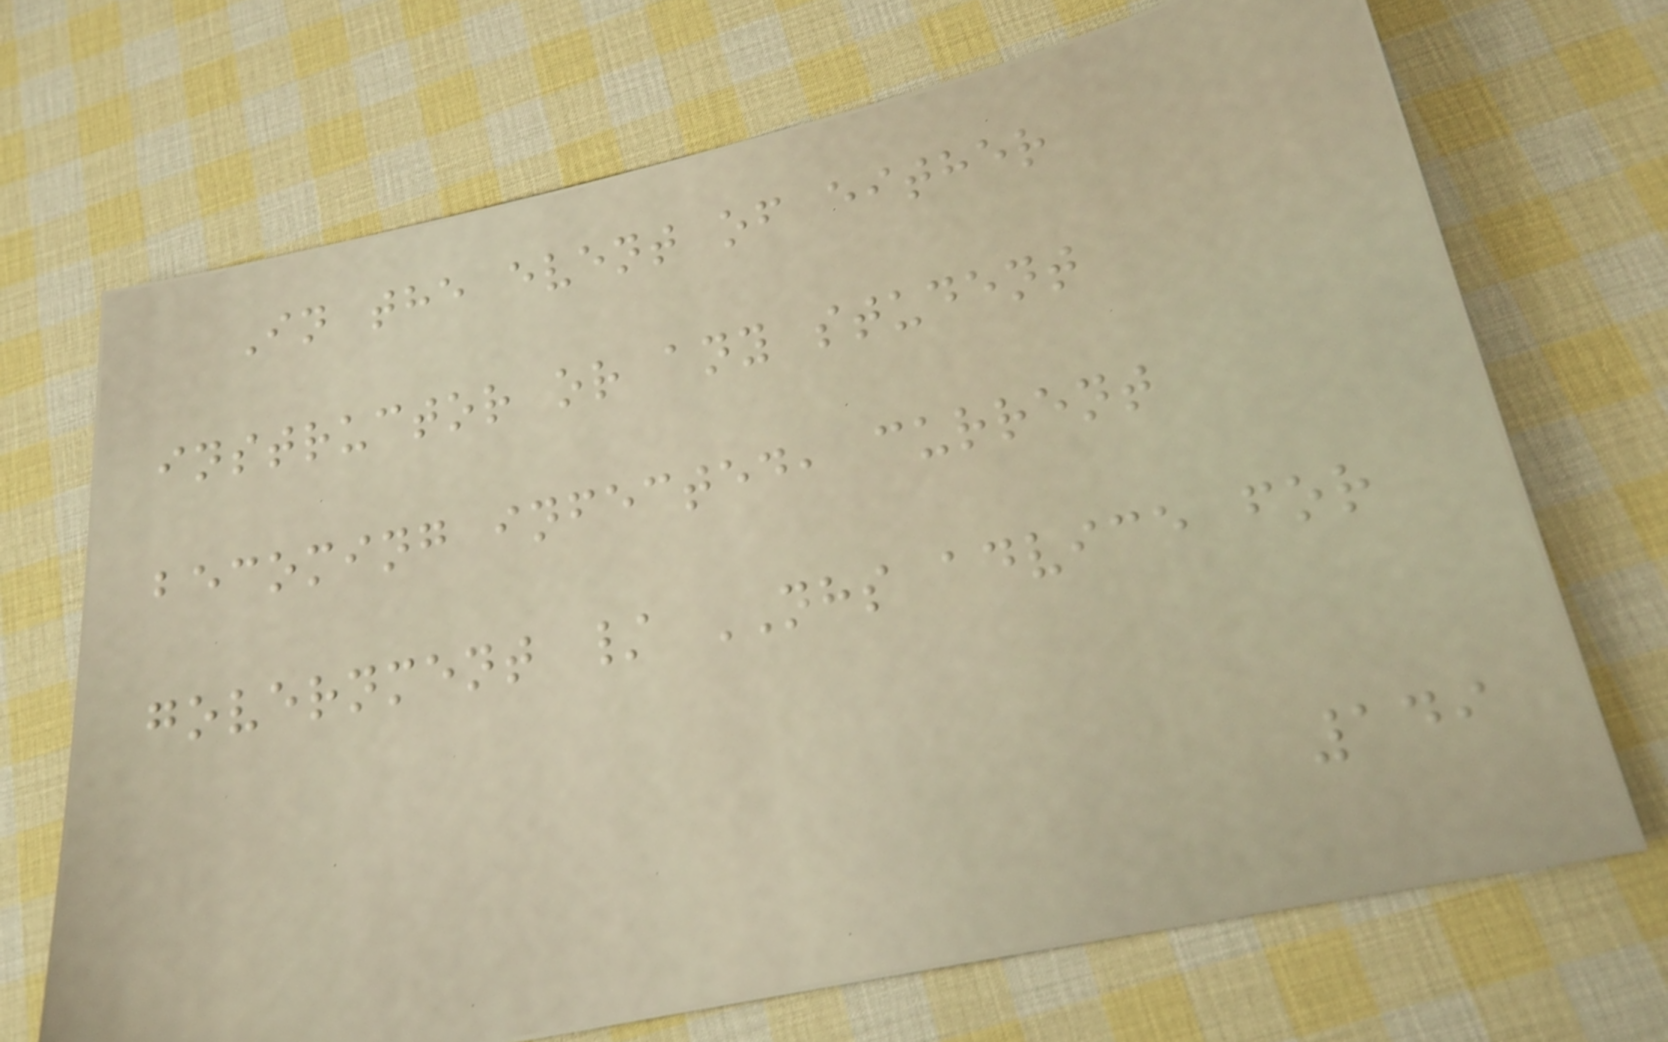In the event of either
instructor or any student
becoming infected, current
government / NHS advice for
149
